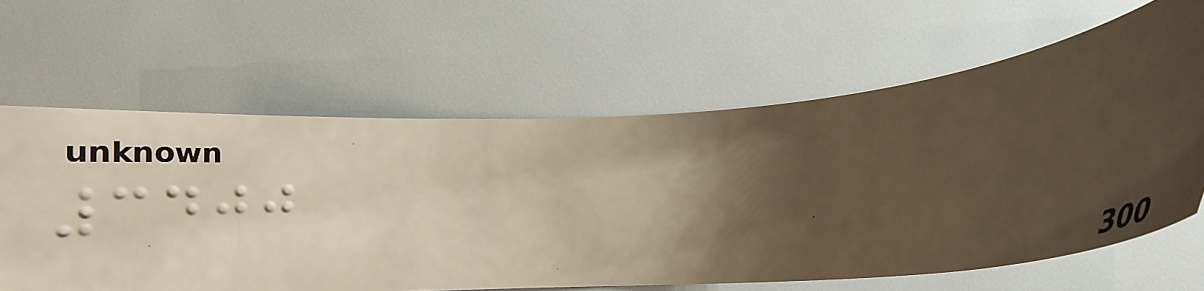3400
